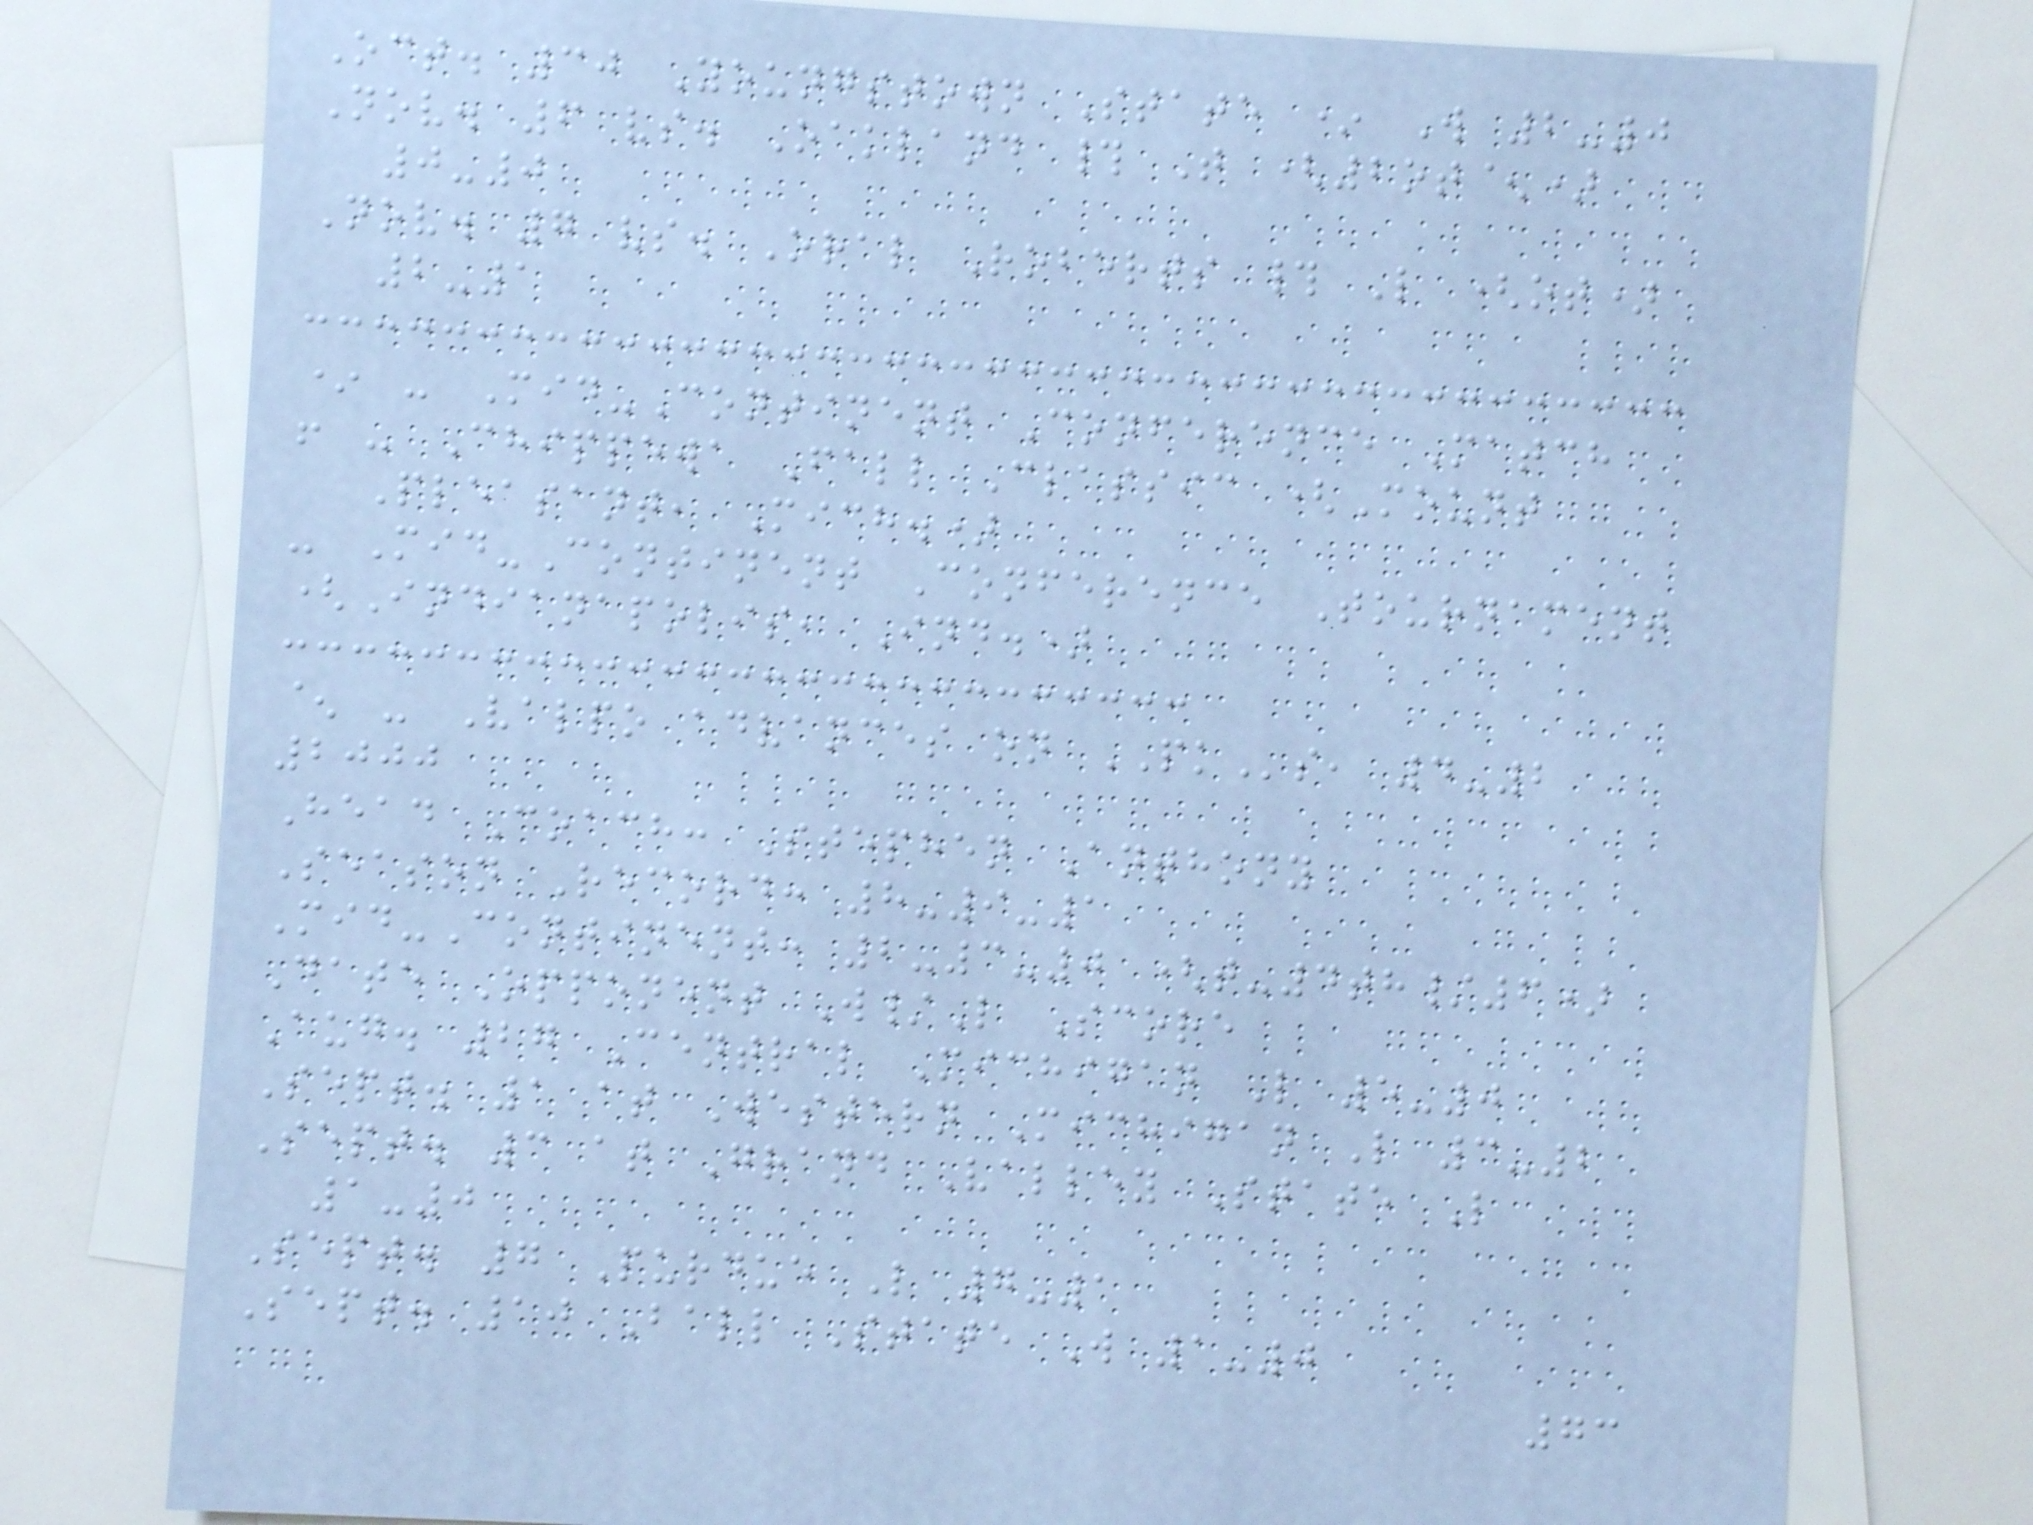Oct. 30 Youngstown State * W 2-0
Nov. 6 vs. Oakland # T (2ot^)
0-0
Nov. 7 vs. Oral Roberts # L (ot)
2-1
* - Mid-Continent Conference Match
! - Chippewa Fall Classic (Mount
Pleasant, Mich.)
- Mid-Continent Conference Tournament
(Indianapolis, Ind.)
^ - Valpo advances on PKs, 4-2
2000
Head Coach: Stephen Anthony
Season Record: 8-9-1
Mid-Continent: 2-3-0 (t-4th/6)
Date Opponent W/L Score
Aug. 27 Central Michigan L 5-0
Sept. 1 at Western Michigan L 3-2
Sept. 3 at Grand Valley State L
1-0
Sept. 7 Purdue L 7-1
Sept. 10 Ball State W 1-0
73
